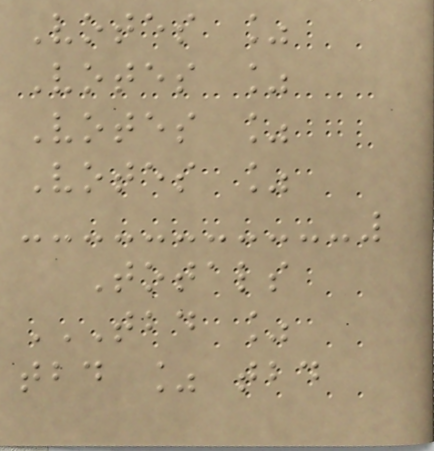Votes %
Votes %
Votes %
Votes %
Totals
TBD %
TBD % TBD
